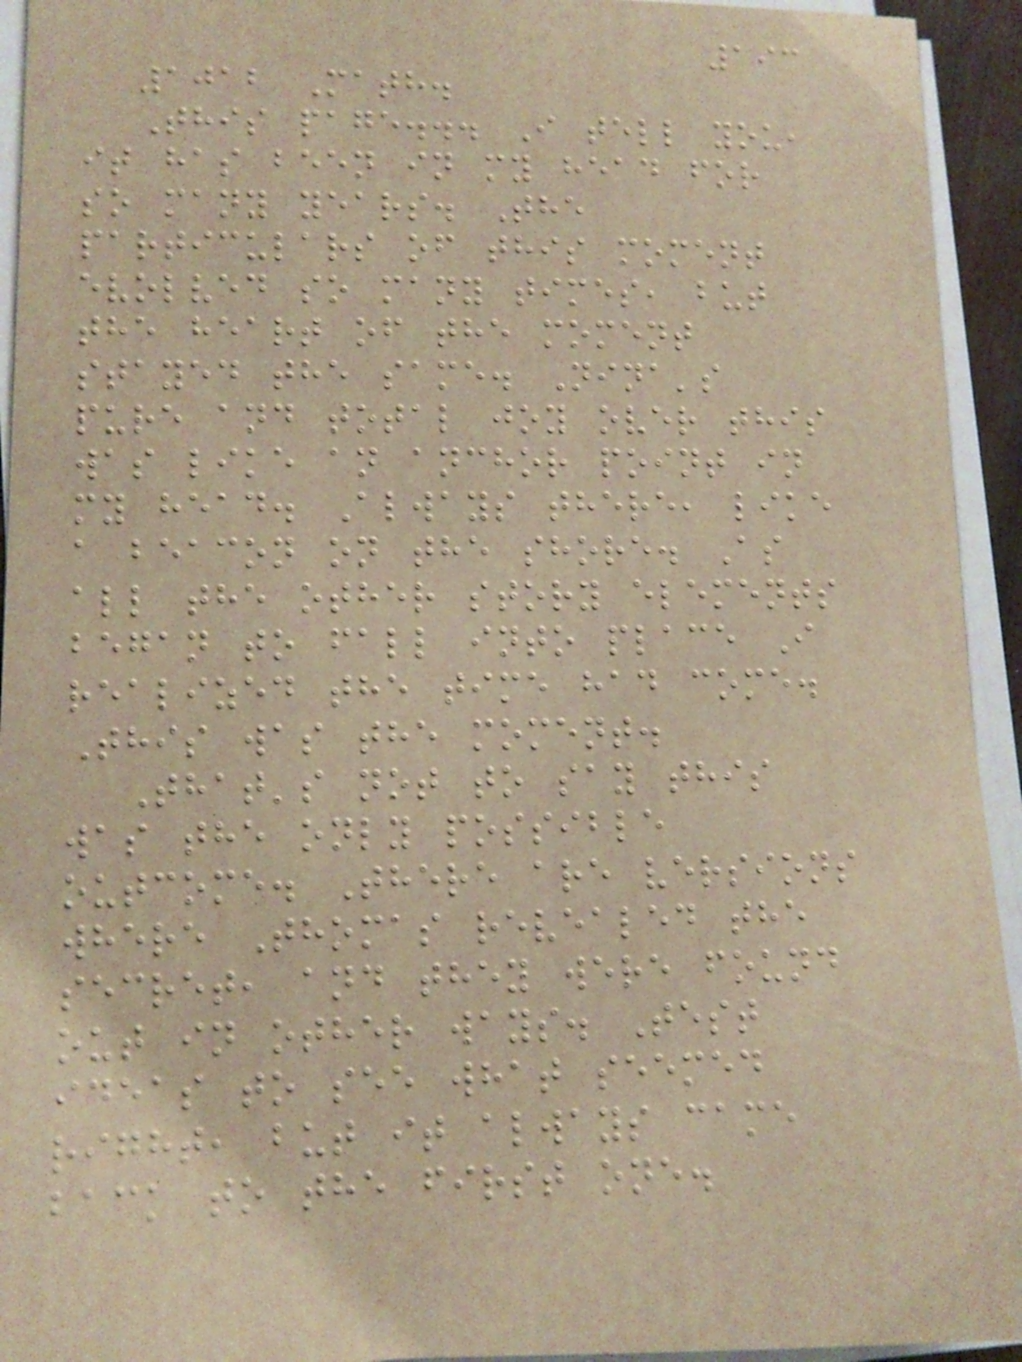193
1012 Math.
This page... I tell you,
it has been in my head for
so many years. The
particulars of this moment
evolved so many times, but
the heart of the moment
stayed the same. Nina's
pure and total joy over this
was like an anchor point in
my head. Always there, like
a beacon on the shore. As
all the other story elements
began to fall into place I
realized the time had come.
This was the moment.
That's not to say this
was the only possible
outcome. There are versions
where Thomas revealed the
secret, and they were found
out in other ways. Test
ideas to see what seemed
right, but it always came
back to the first one.
